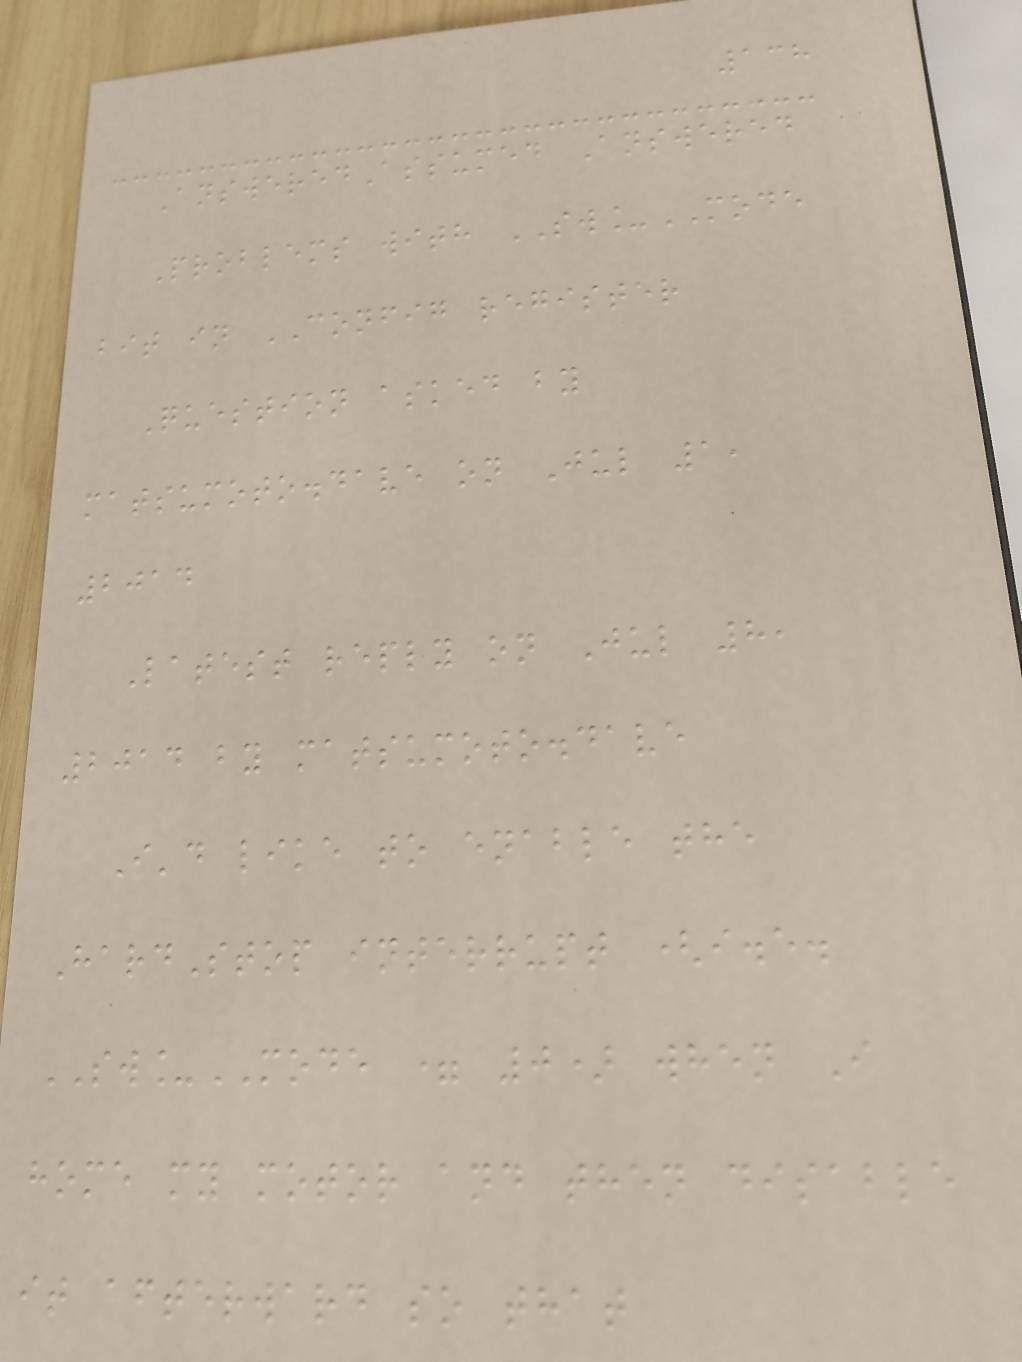138
AnsweredAssumed Answered
Problems with SW_MODE
bit in CONFIG register
Question asked by
matsumoto.dave on Jul 1,
2014
Latest reply on Jul 8,
2014 by matsumoto.dave
I'd like to enable the
HardStop interrupt (i.e.
SW_MODE = 0) when I
home my motor and then disable
it afterward so that
